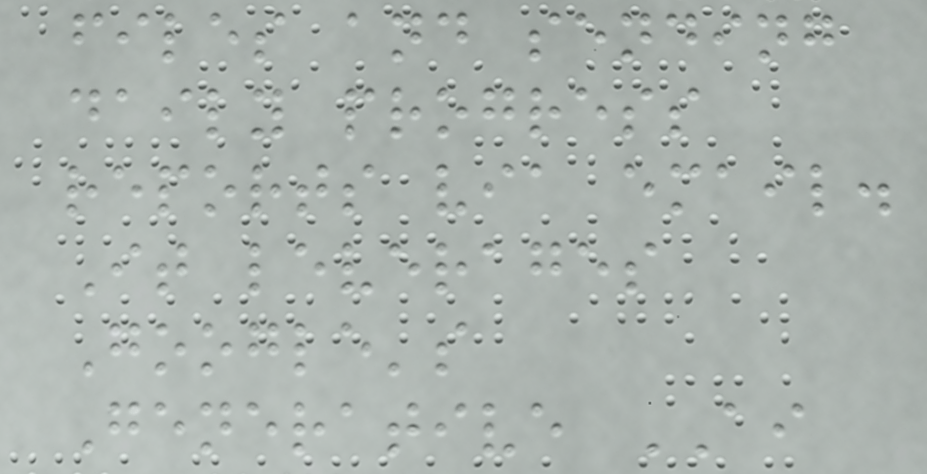files and sending
daily progress
reports via email.
It leverages
Google's
Generative AI
